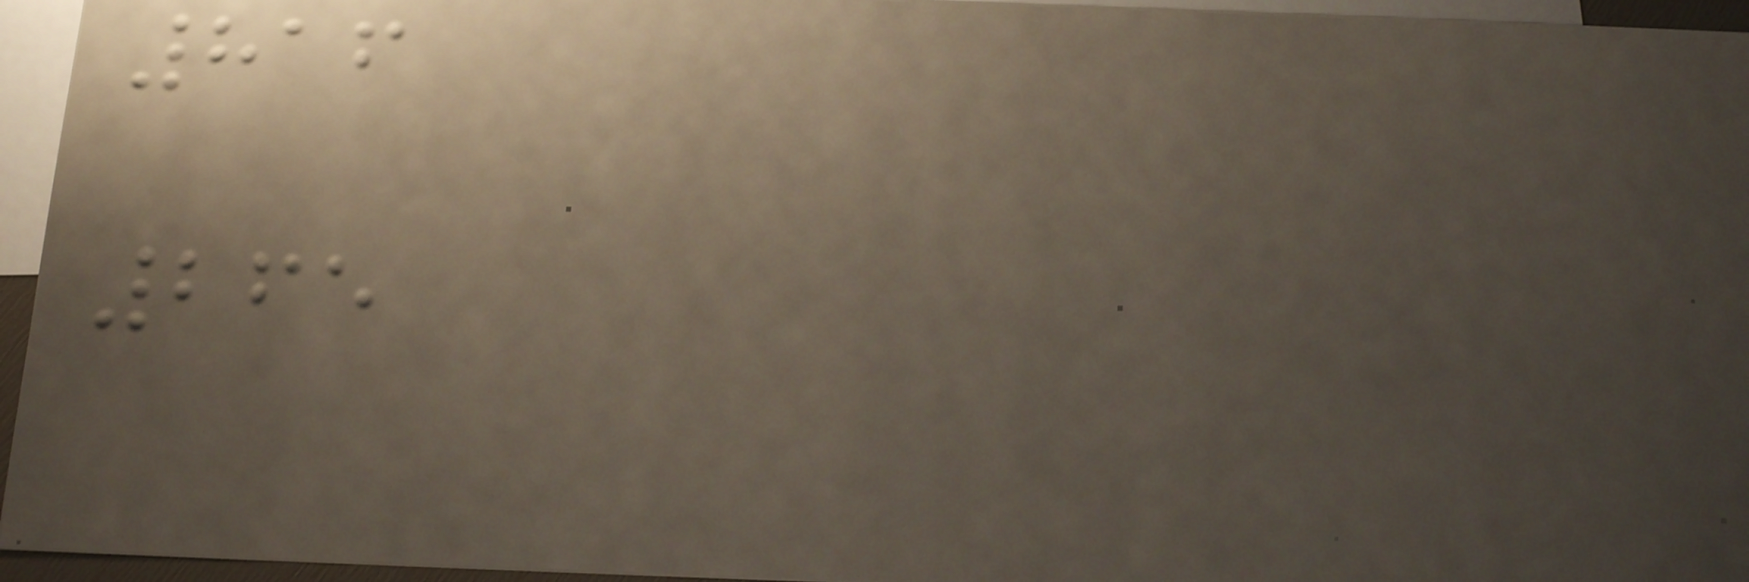816
265
